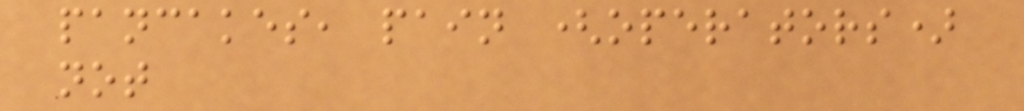pancakes, pain (operators)
not
